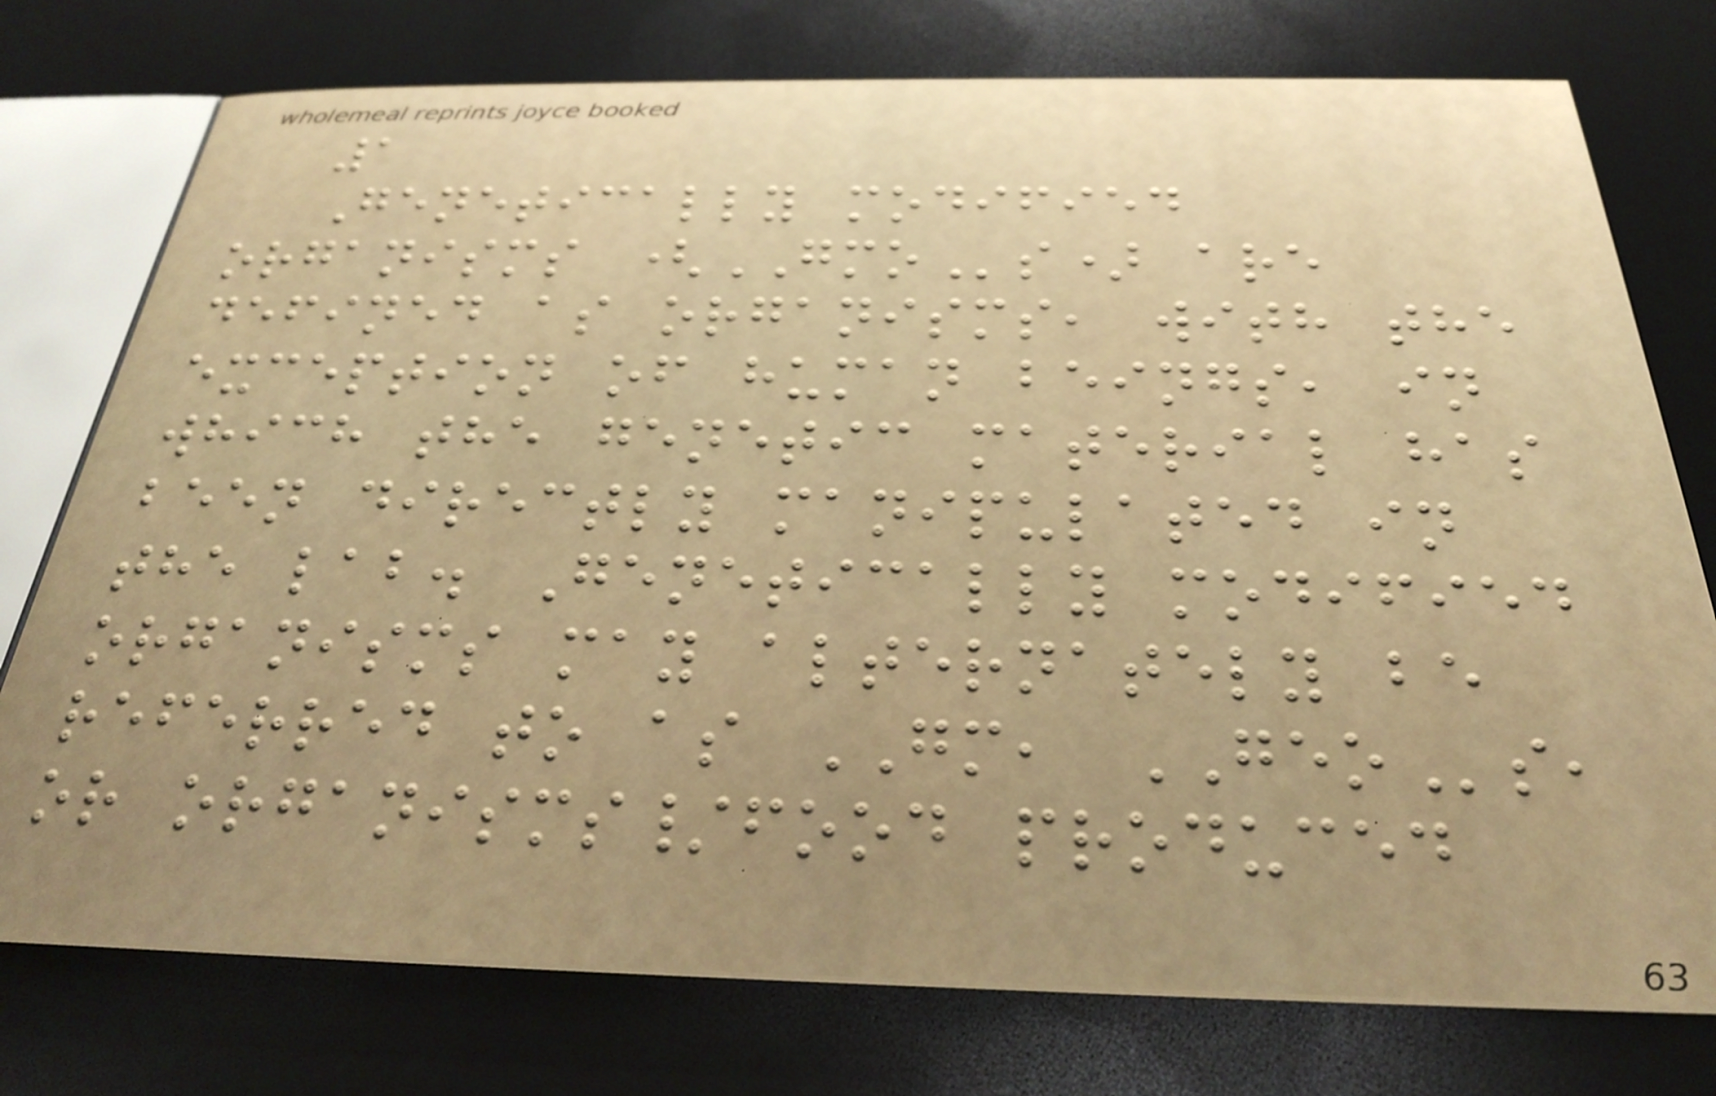1
Genetically modified
organisms (GMOs) are
defined as organisms, with the
exception of human beings, in
which the genetic material has
been directly manipulated in
the lab. Genetically modified
organisms may alternately be
referred to as GM, GEOs,
or organisms/food produced
